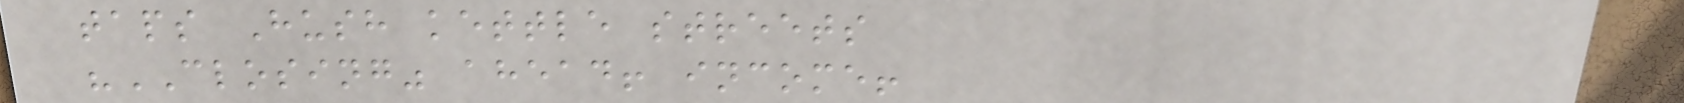taps Hush kettle streets
"CLOSING" ahead! income!
